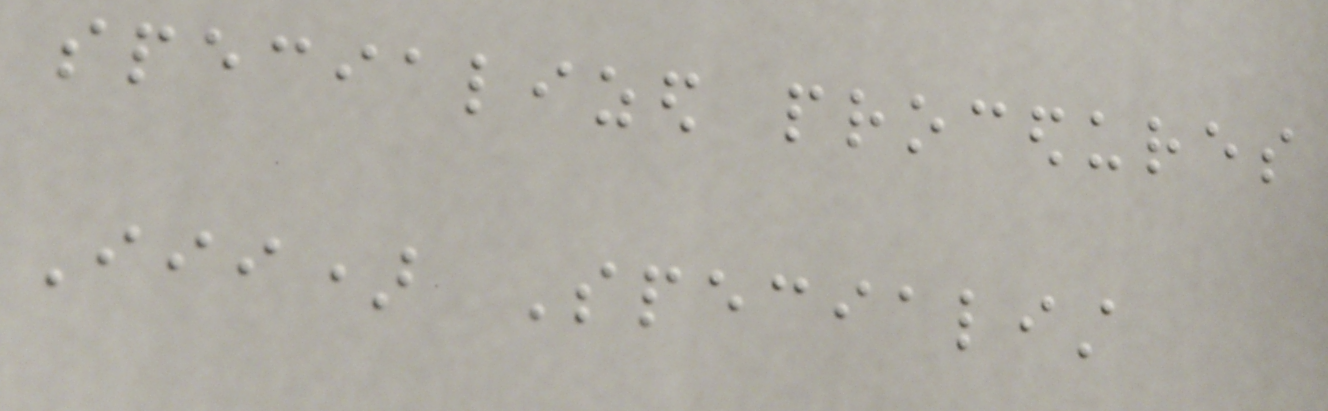specialized procedures
Iii) Specialist
